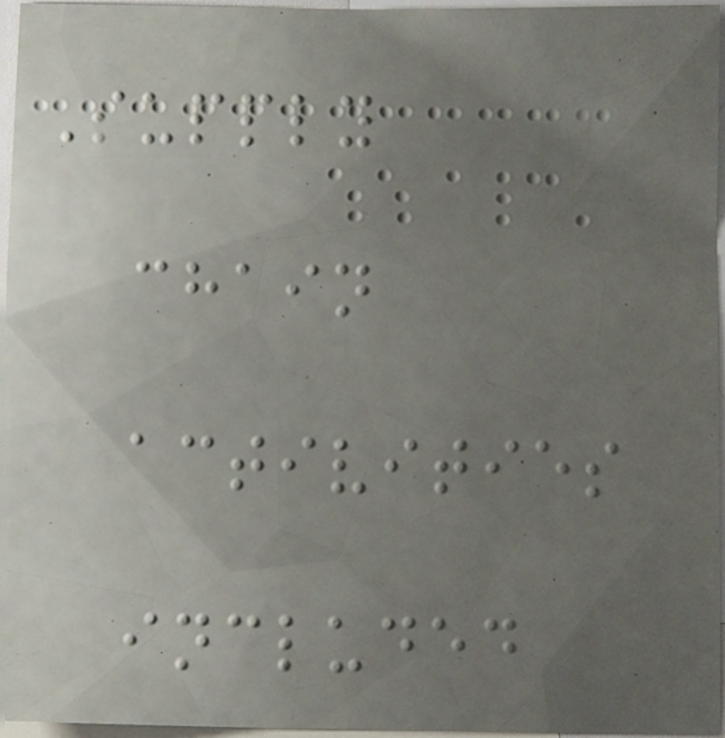Supply
chain
activities
included
